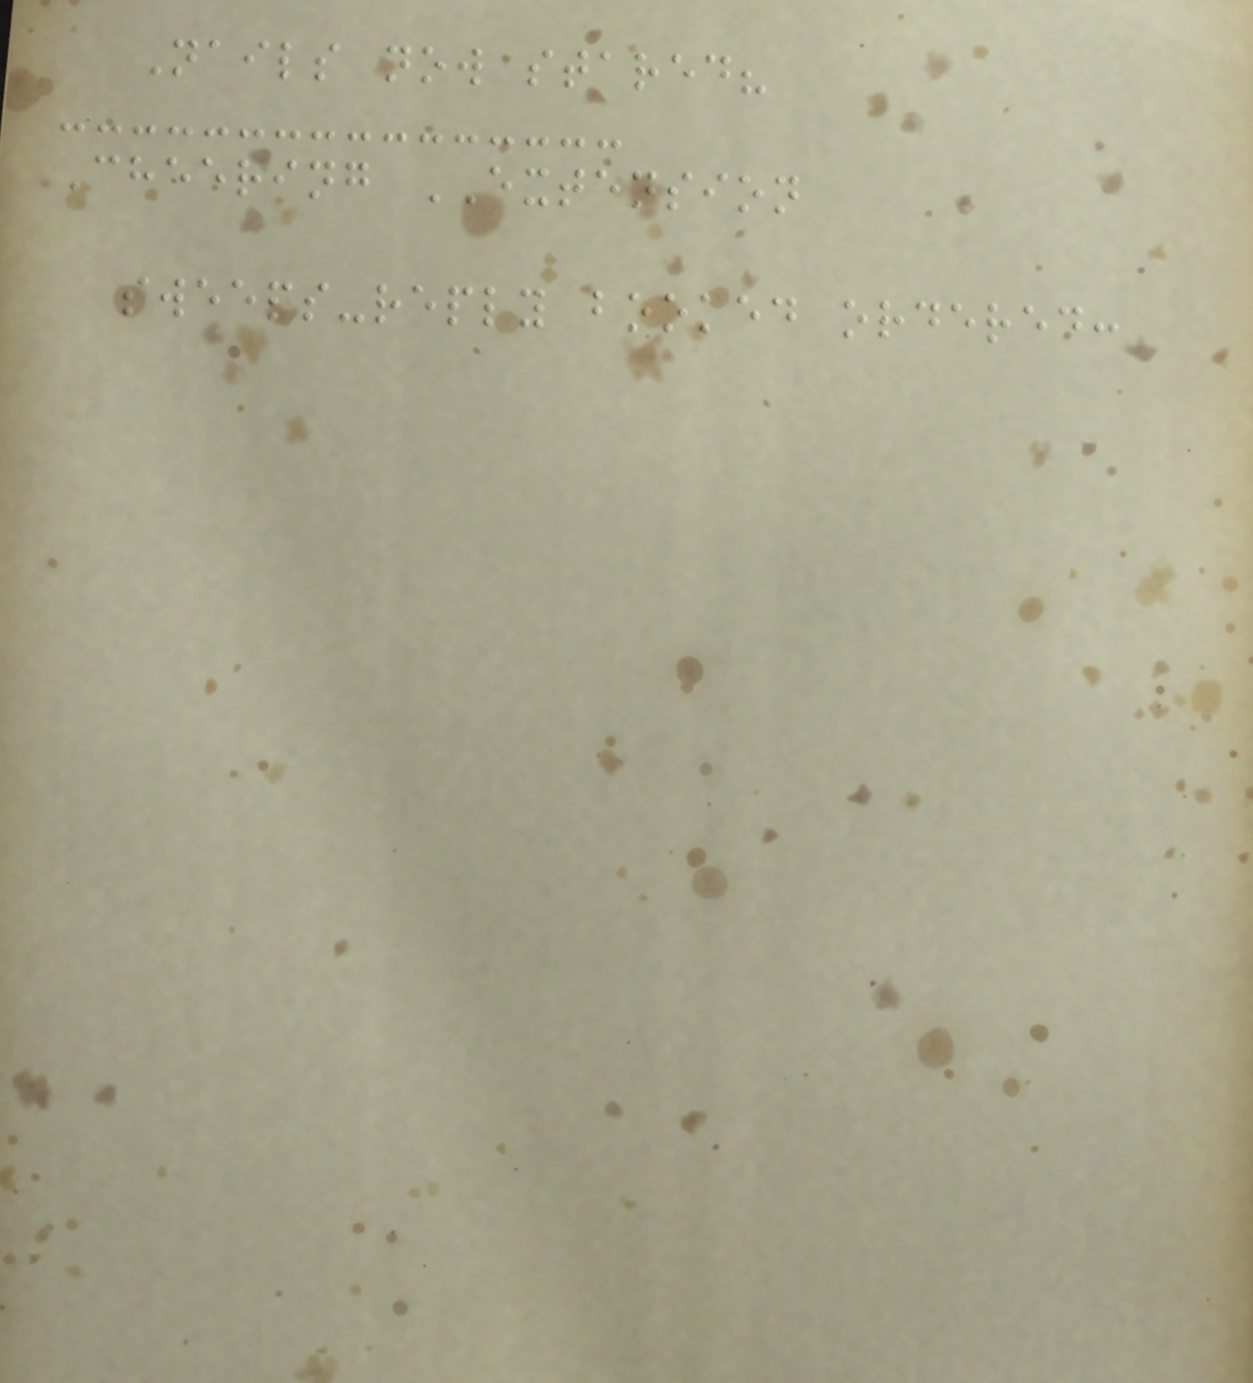Nails now stared?
Cheering EXTENSION
sweeps-reply booked ordered:
